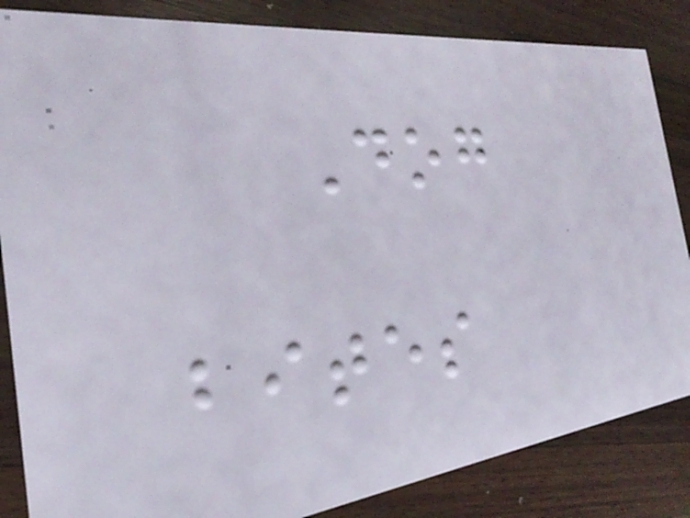Dog
bites
